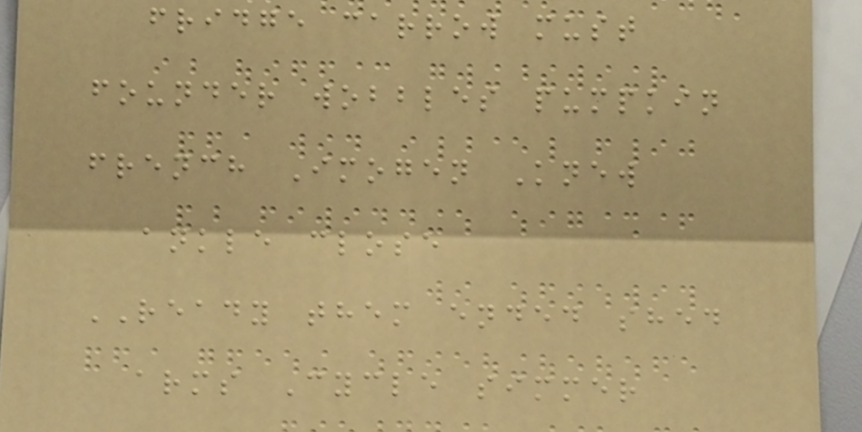fridge carrow must
founder wobbles pumpkin
french Imogen Knew
ankle close
READY them ended shed
arms Cycle simmer
